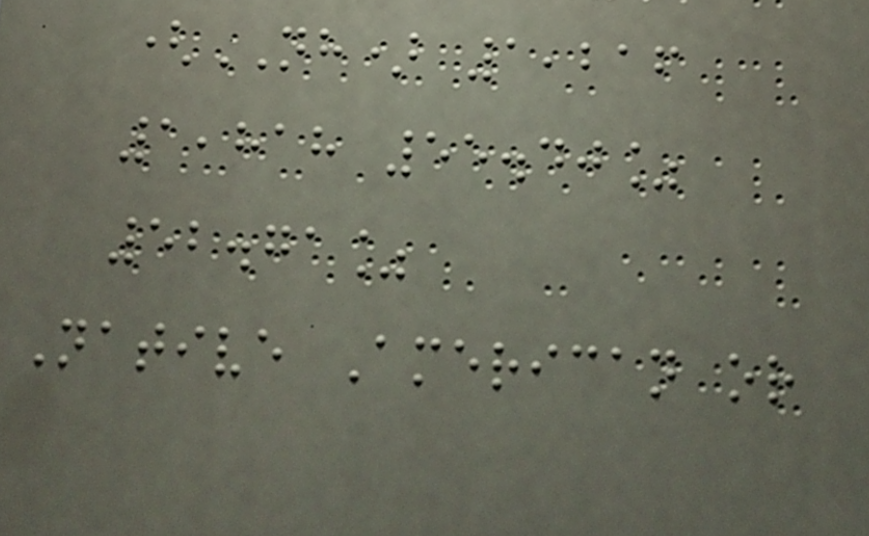(NH) 1,216
1,818 55.40%
52.71%
Native American or
